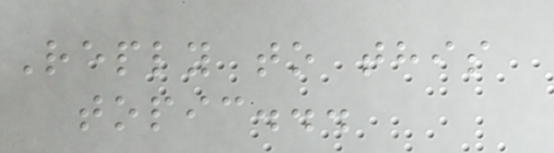Reply to this
topic...
